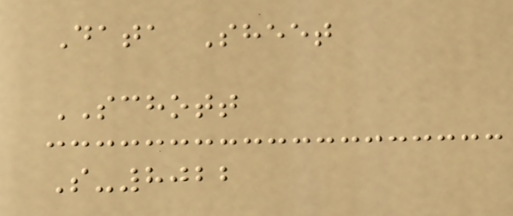Data Sheet
SCHOTT
S-8022
